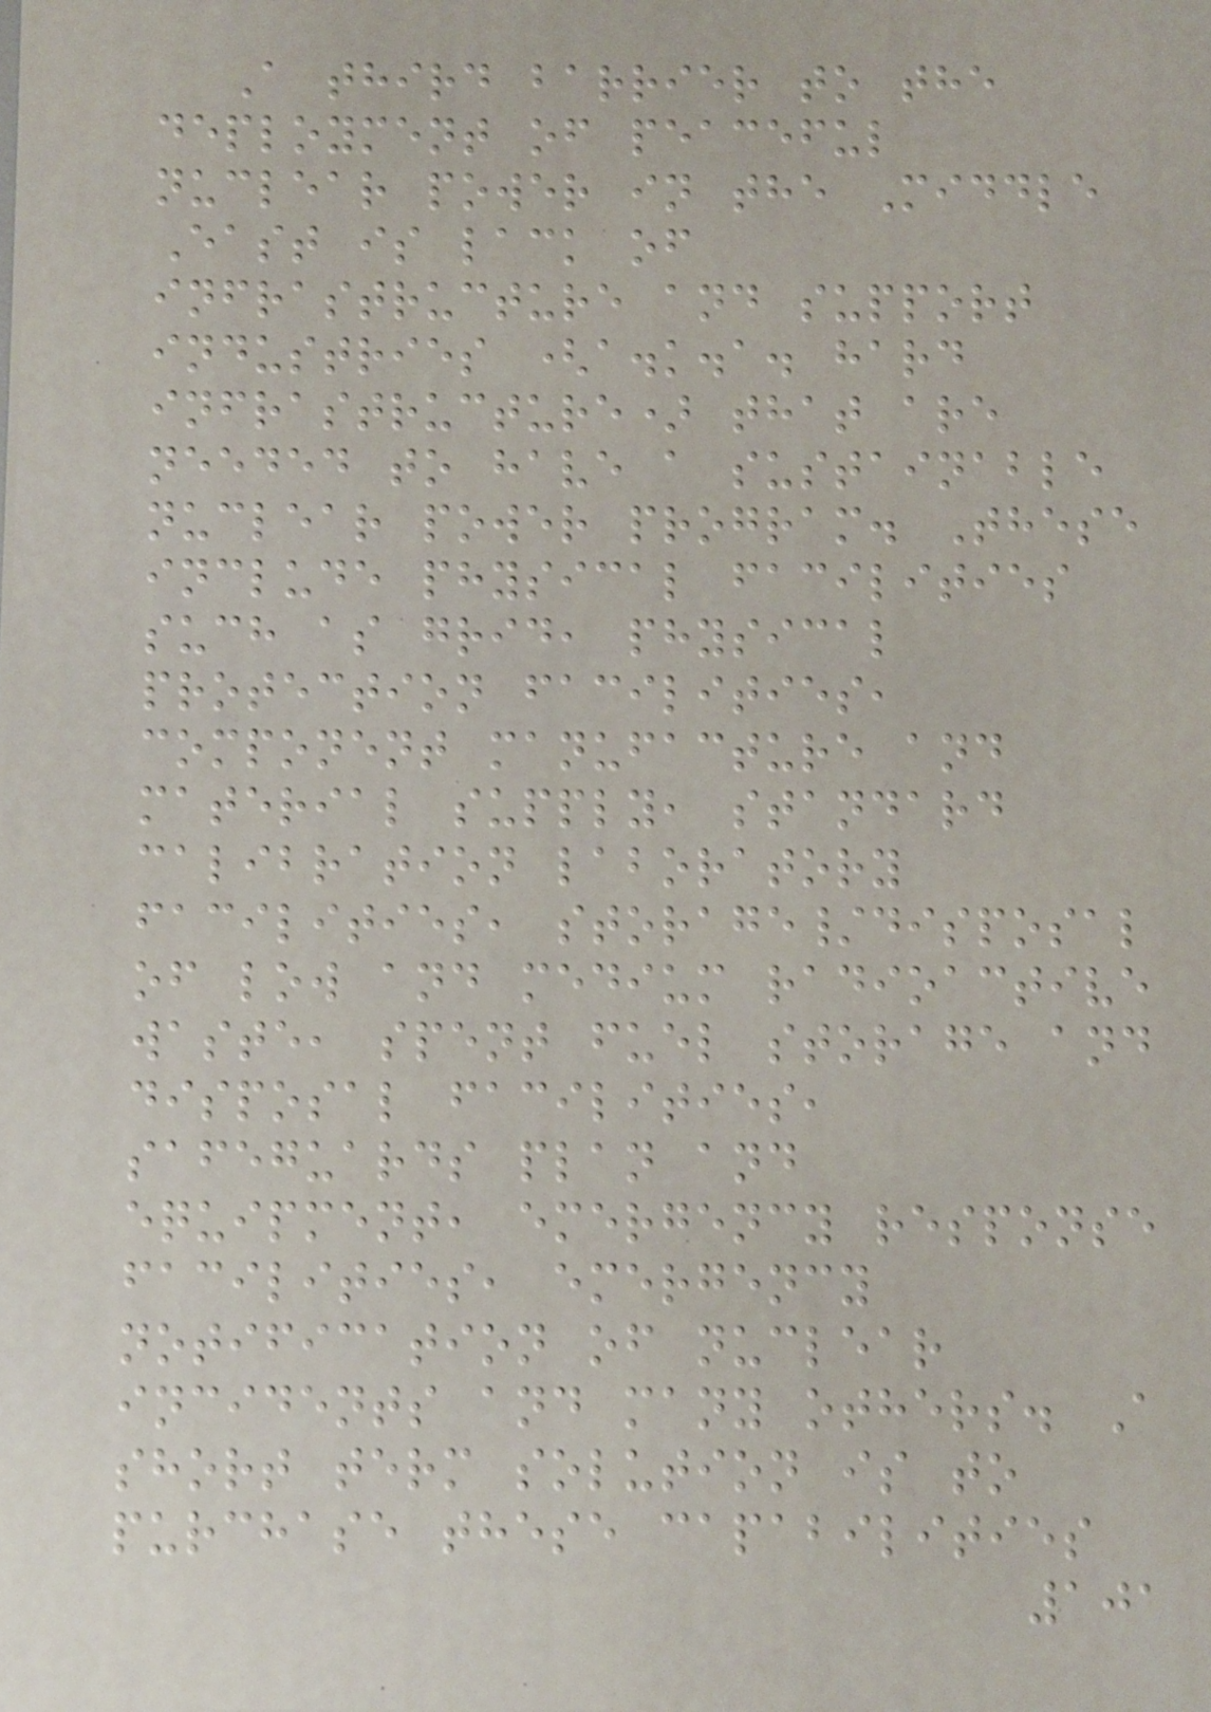A third barrier to the
deployment of peaceful
nuclear power in the Middle
East is lack of
infrastructure and support
industries (a.k.a. hard
infrastructure) that are
needed to have a sustainable
nuclear power program. These
include physical facilities
such as grid, physical
protection facilities,
component manufacture and
material supply, standard
calibration laboratory
facilities, storage/disposal
of low and medium radioactive
waste, spent fuel storage and
disposal facilities,
safeguards plan and
equipment, emergency response
facilities, emergency
notification of nuclear
incidents and many others. A
short term solution is to
purchase these capabilities
101
